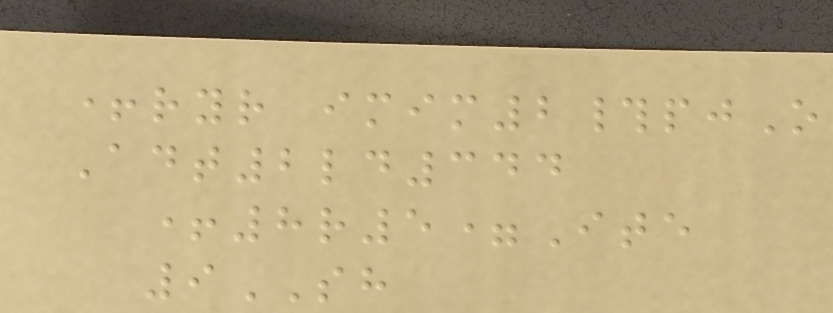+ryr imim2#pjO
Adt2ld344
+8r5=Ite
9SH
